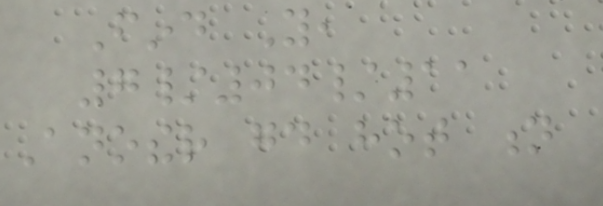Find You,
7/04/11
Another good hot n
